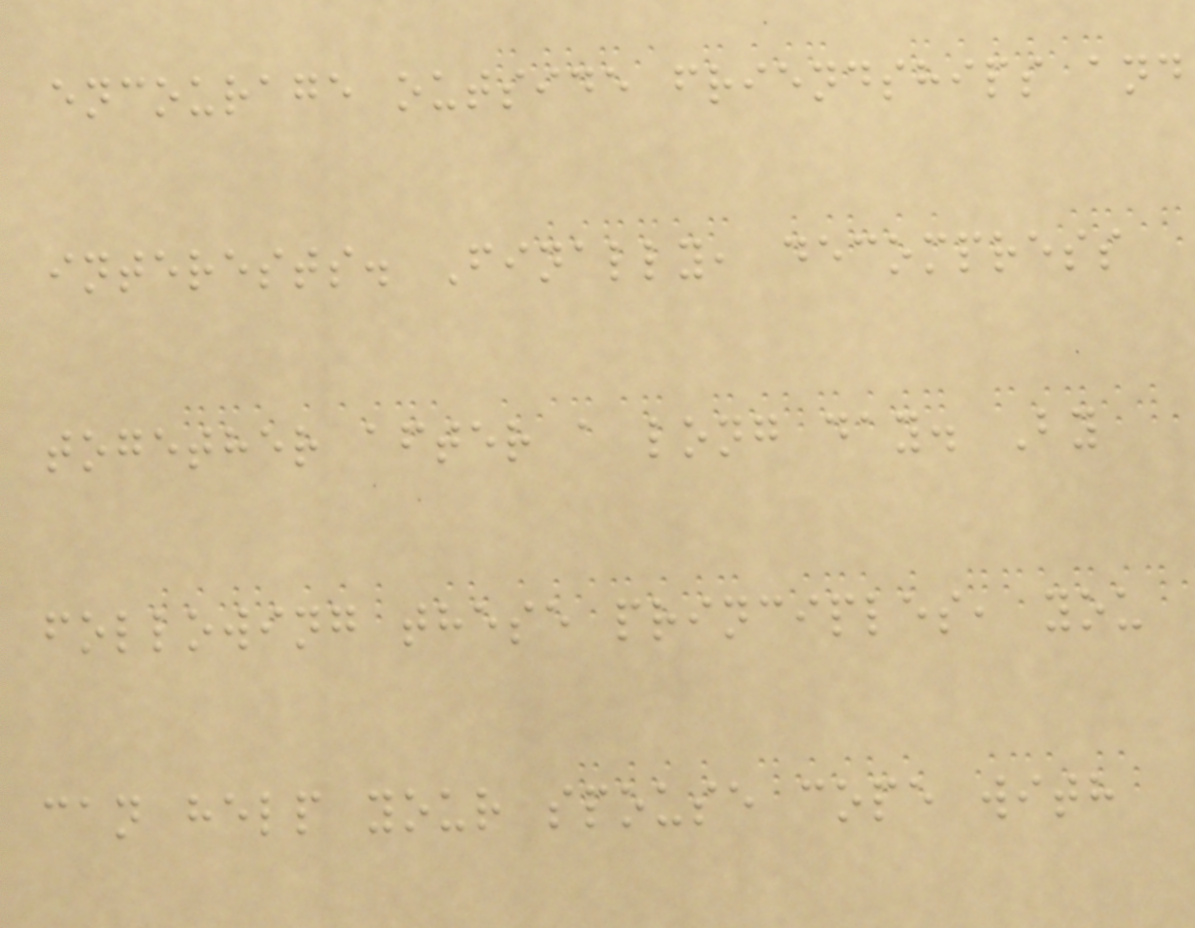encourage outside friendships and
interests. Finally, decompress
together after a long day. By
following these principles, you
can help your spouse cope with
